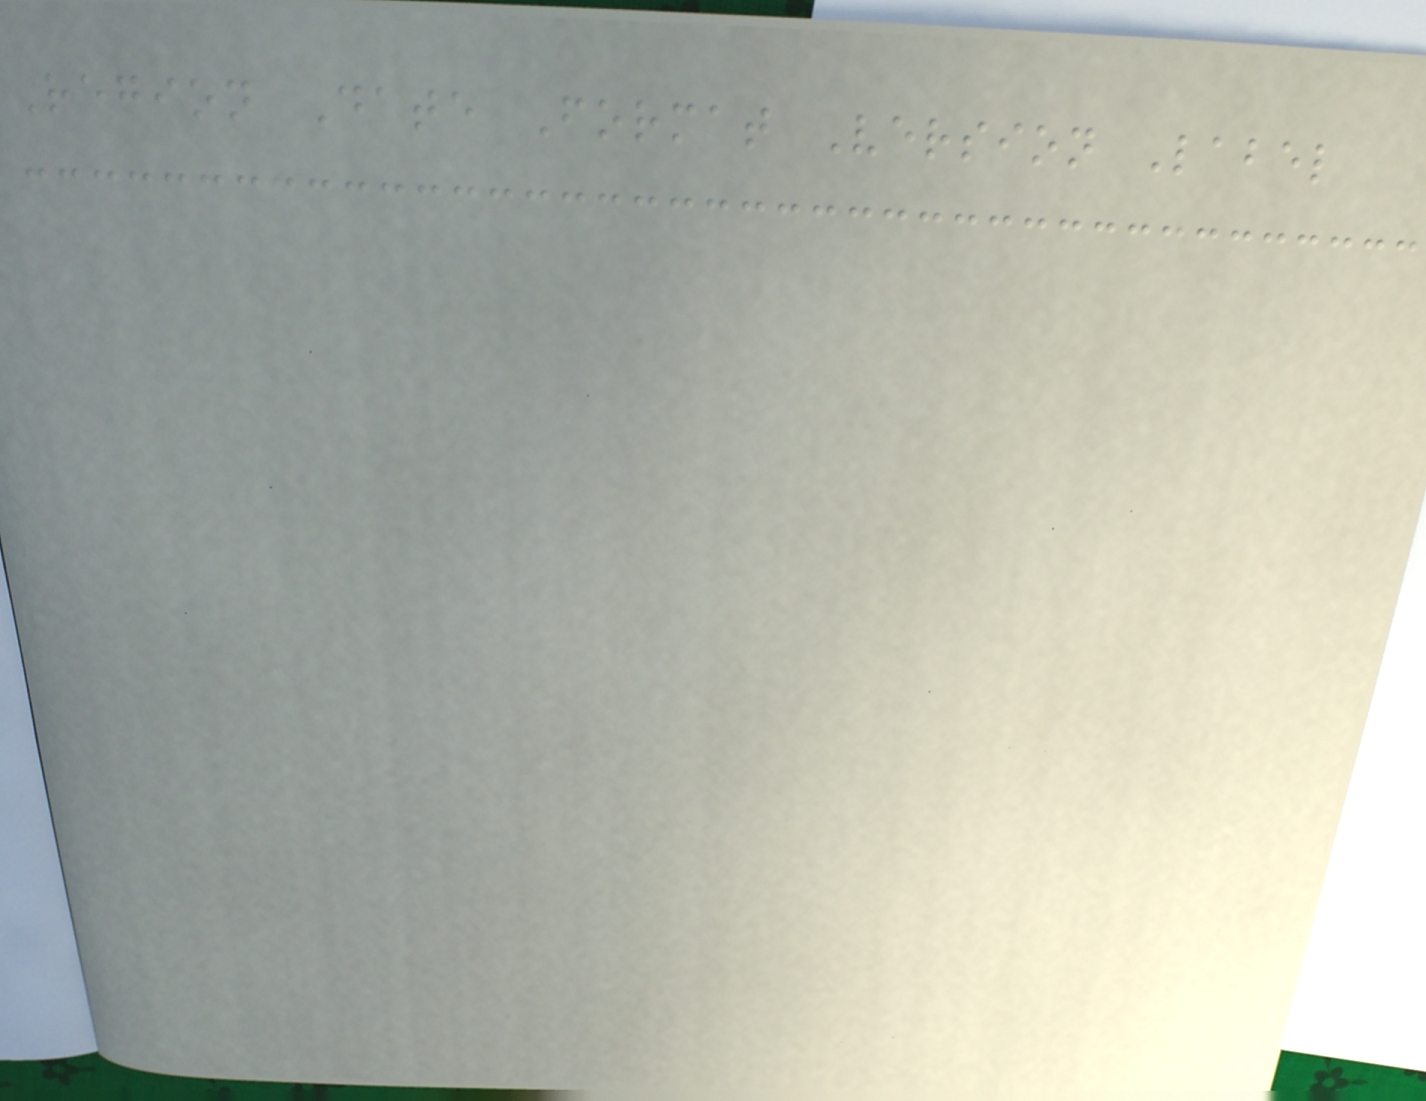Region Date Format Version Label
